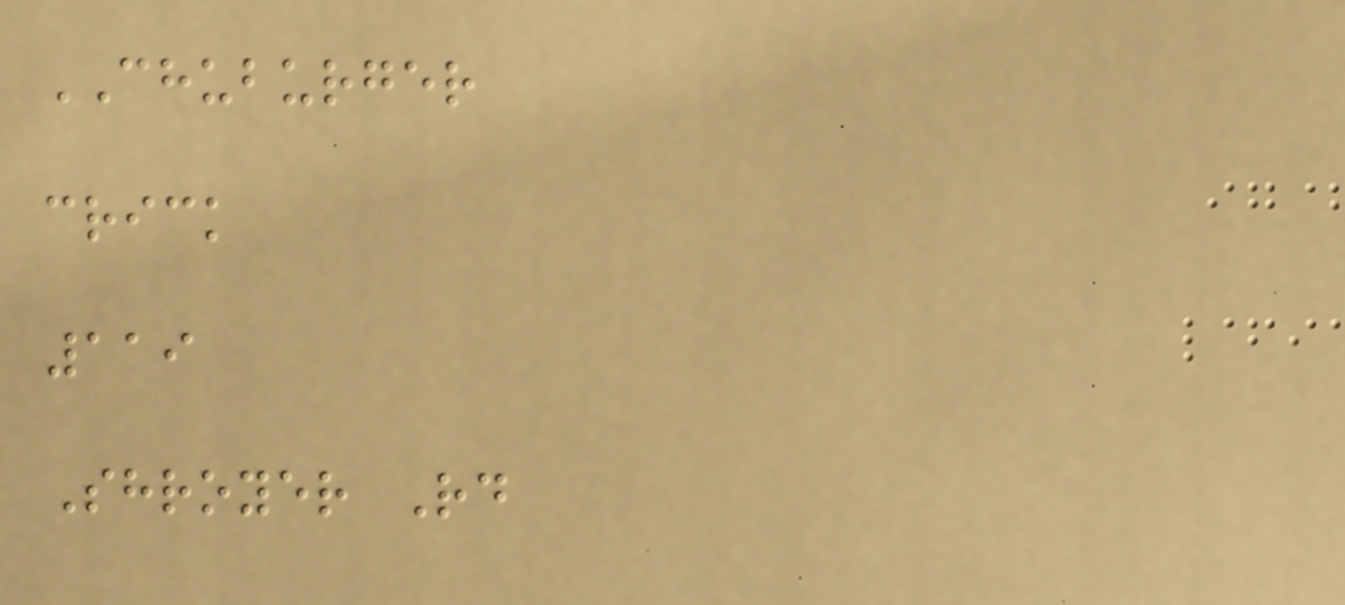CHUBURGER
crick
119
Shroyer Rd
